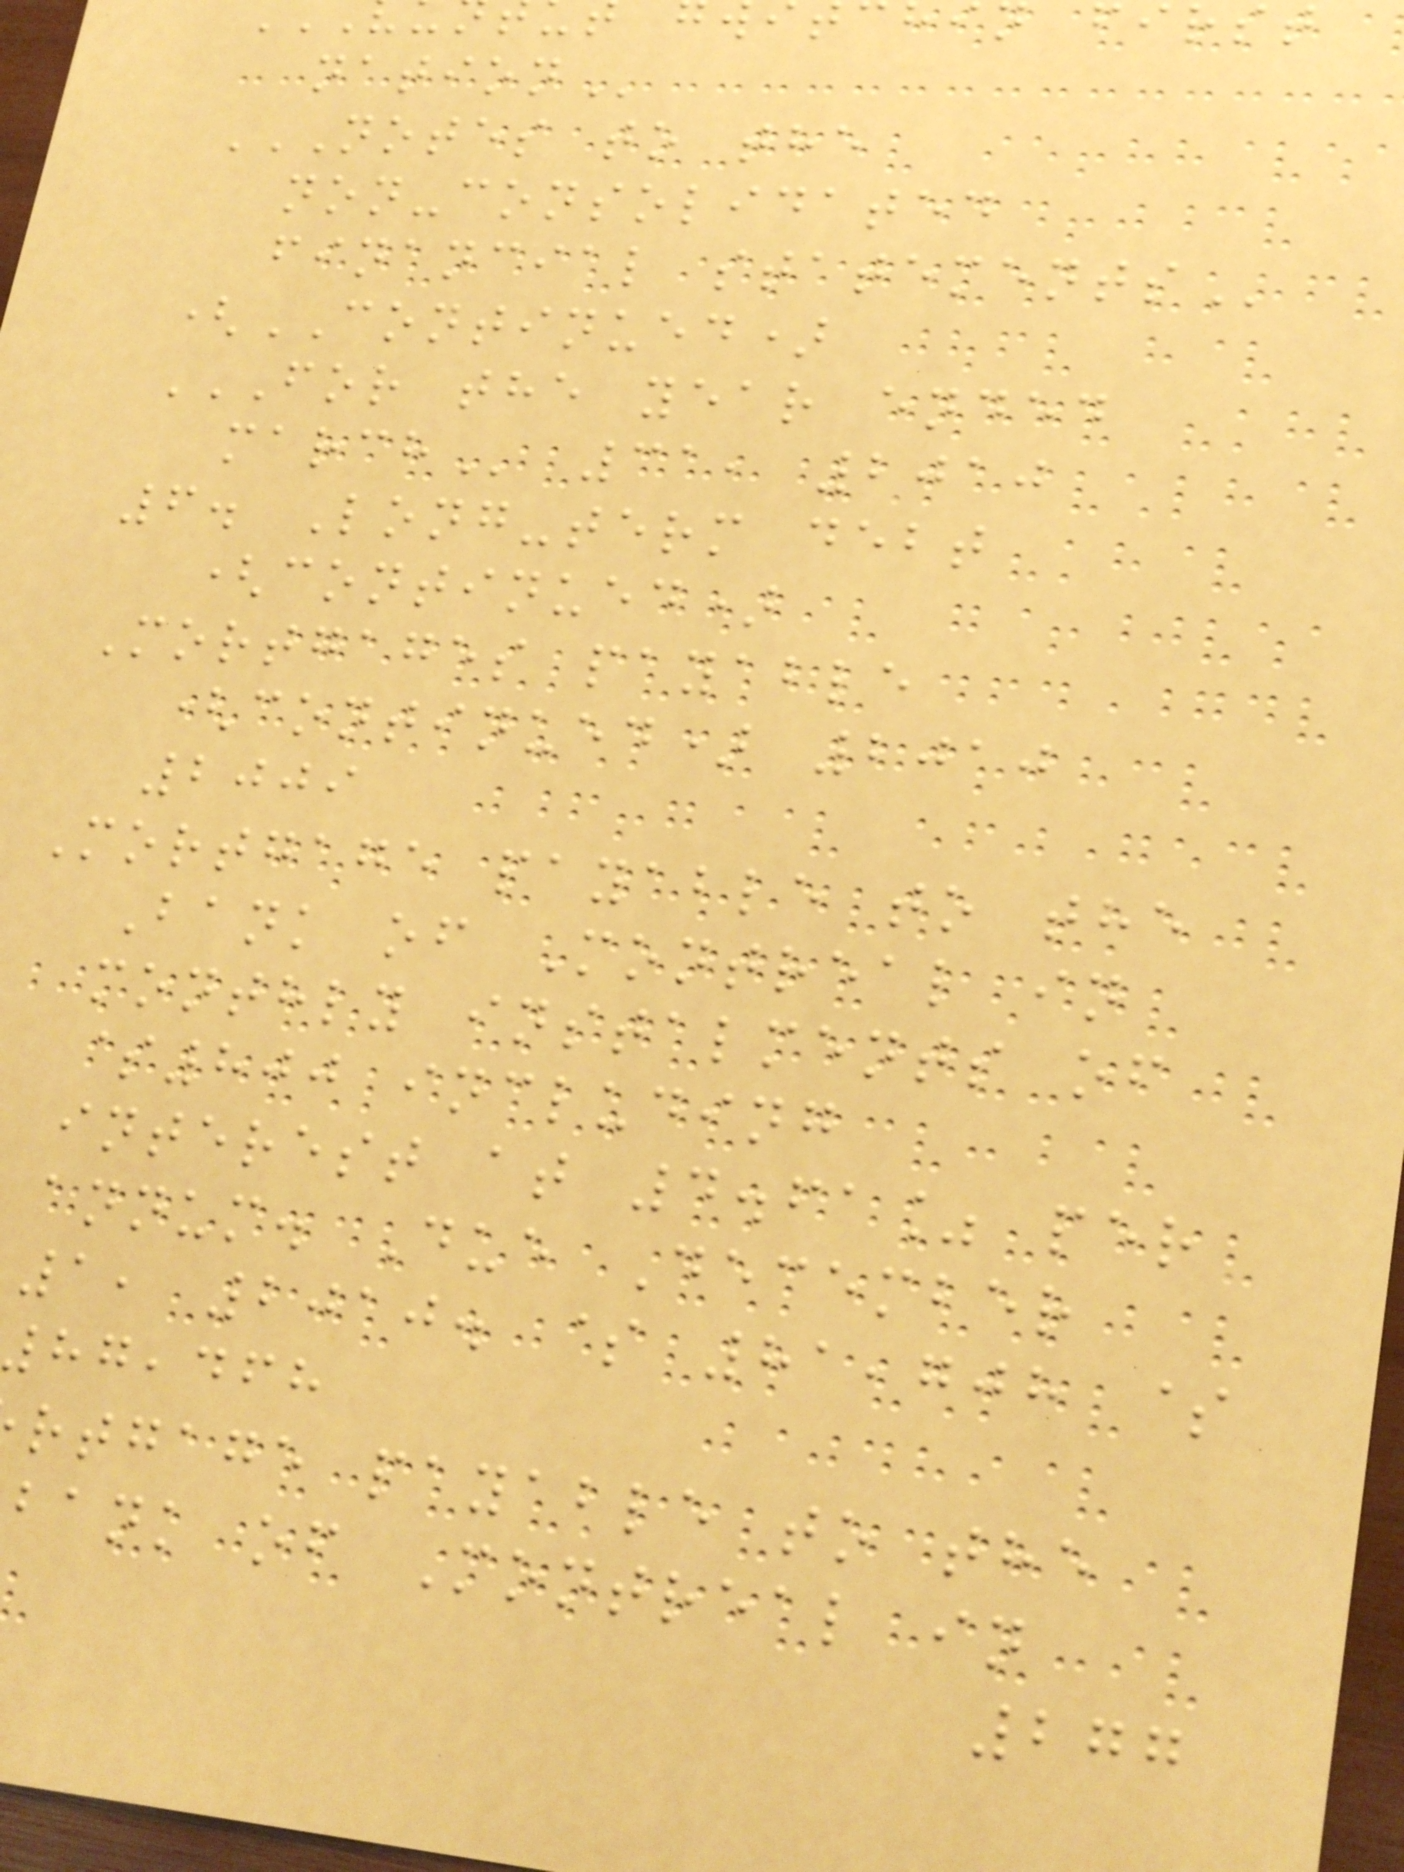NOTES TO THE
non-consolidated
financial
(CONTINUED)
FOR THE YEAR ENDED
31, 2010
6. Long-term debt
(continued)
Mortgages payable
(continued) 2010
2009
Mortgage payable to the
Bank of Montreal in
monthly instalments of
$800 including
interest at 4.61% per
annum. Due December
1, 2010. $ 81,708 $
,dfh
rtgage payable to the
bank of Montreal in
277
